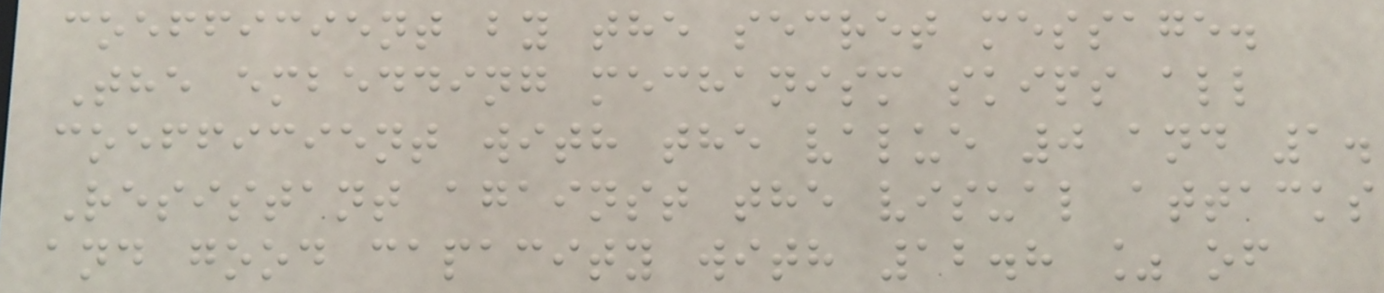coefficient by the secret message.
The embedding mechanism skips all
coefficient with the value 0 and 1.
Resistant against the visual attacks
and good capacity with 12.8 % of
